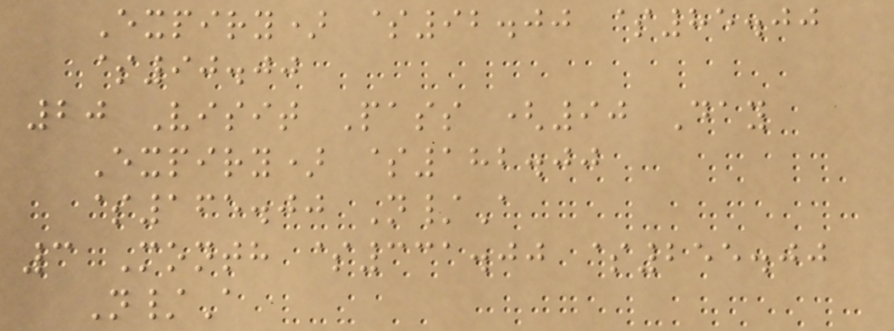Expiry) $92.00 $85.00
$90.00
20 Visit Pass (90 Day
Expiry) $182.00
$165.00 N/A
3 Month $331.00 $255.00
N/A
